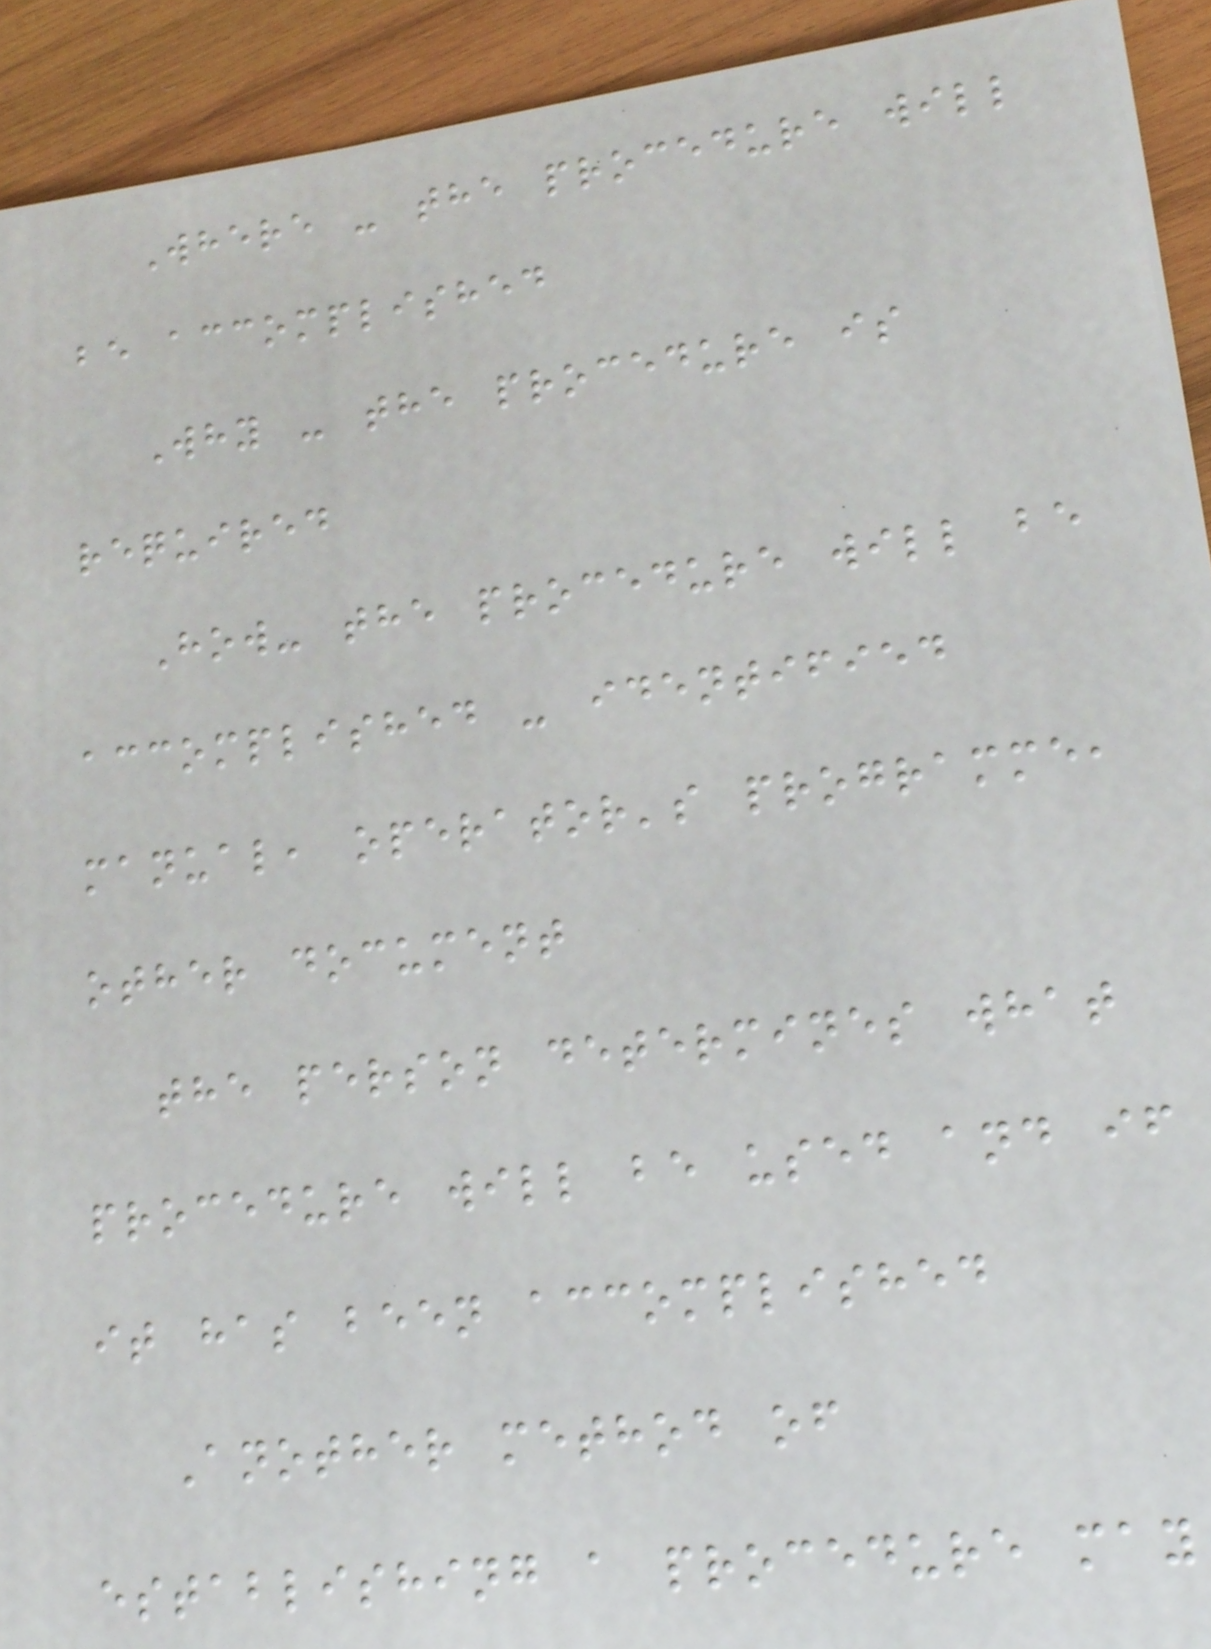Where - the procedure will
be accomplished
Why - the procedure is
required
How- the procedure will be
accomplished - identified
manual, operator's programme,
other document
the person determines what
procedure will be used and if
it has been accomplished
Another method of
establishing a procedure may
